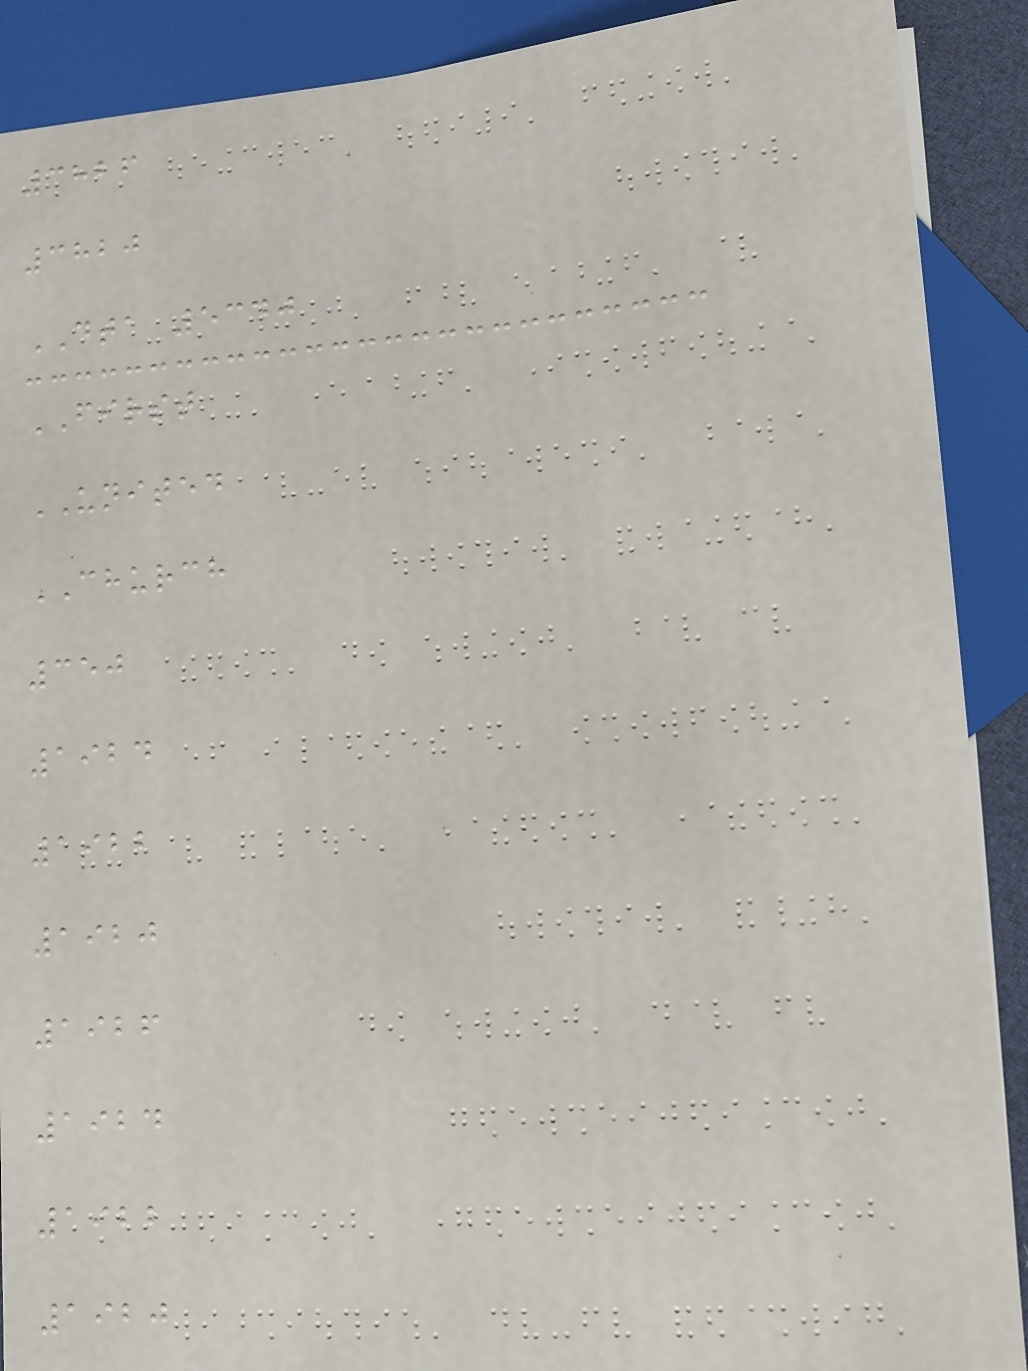3826
3820
DTA 5340
FIRST
UNITED
CHURCH
350
1924
1922
1920
1926
1924
1922
1920
